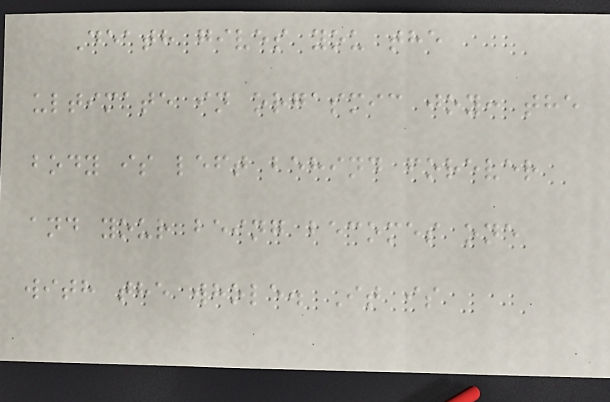Death gives you the
ultimate in orgasmic joy: the
body is left behind forever
and your being becomes one
with the whole. It is
